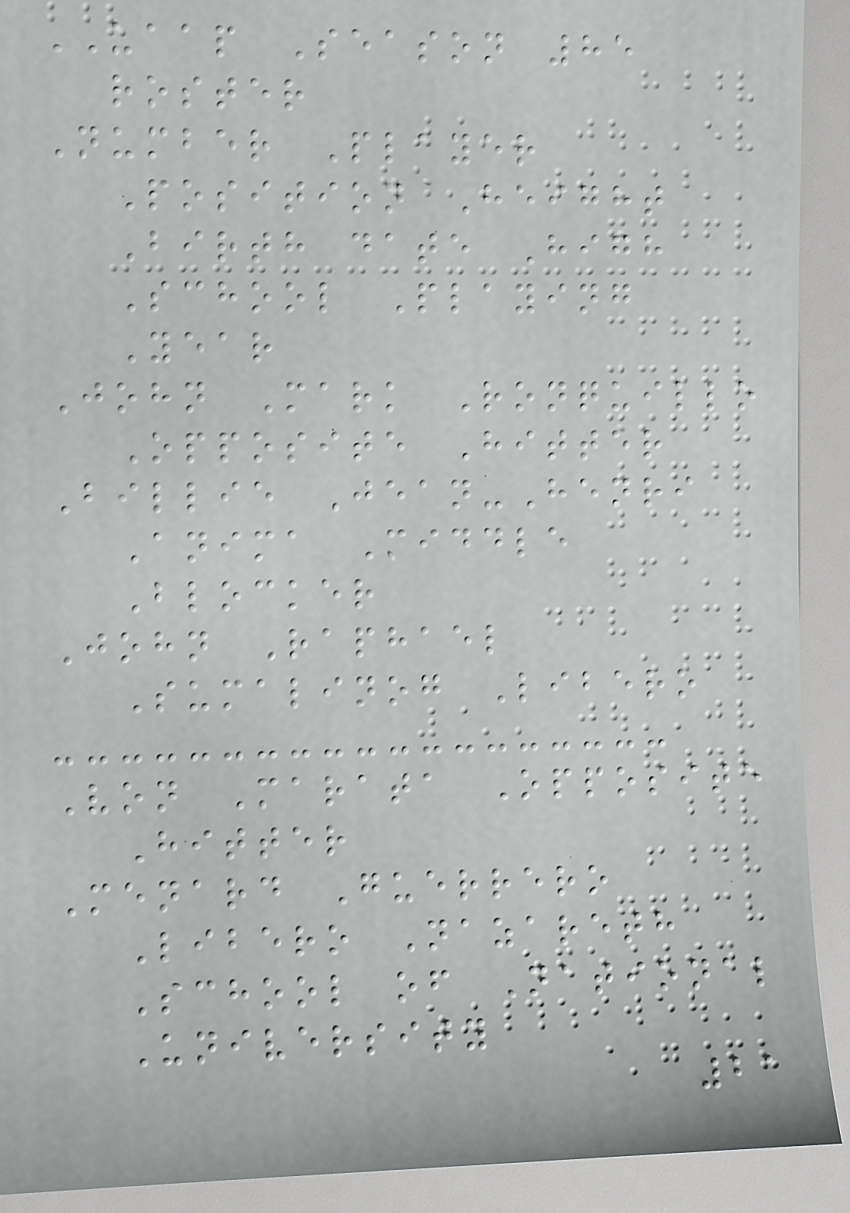UAAP Season 85
roster
Number Player
Position Height
Birth date High
School Playing
Year
John Mark Ronquillo
Opposite Hitter
Billie Jean-Henri
Anima Middle
Blocker
John Raphael
Sumalinog Libero
Von Marata Opposite
Hitter
Menard Guerrero
Libero Nazareth
School of National
University
21
